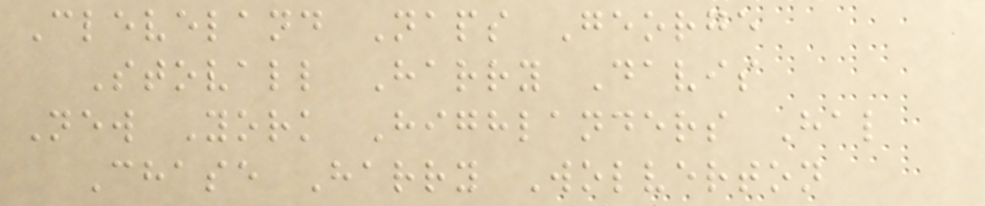Cleveland Naps George
Stovall Harry Davis
New York Highlanders Hal
Chase Harry Wolverton
